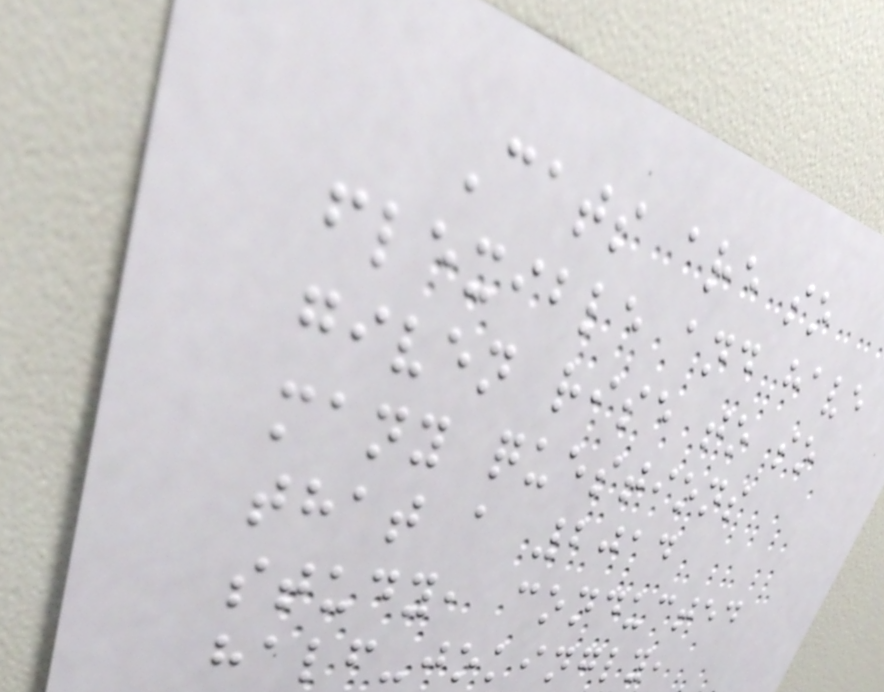Cats are so
flexible and have
given rise to so
many questions
that a 2014
study, conducted
half-jokingly,
